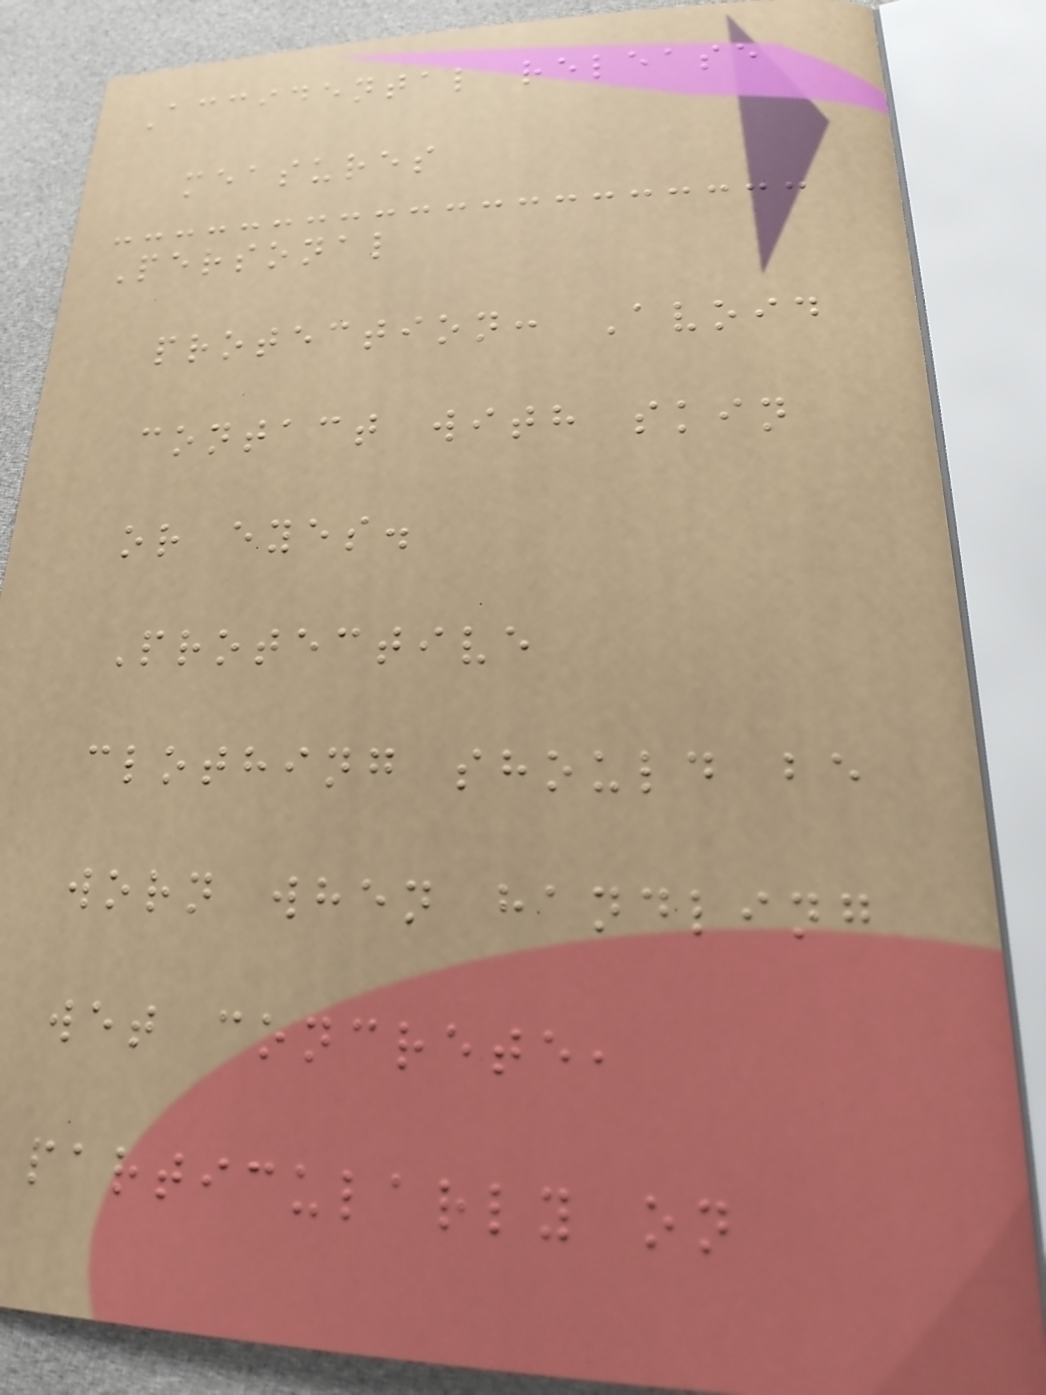Accidental release
measures
Personal
protection: Avoid
contact with skin
or eyes.
Protective
clothing should be
worn when handling
wet concrete,
particularly on
